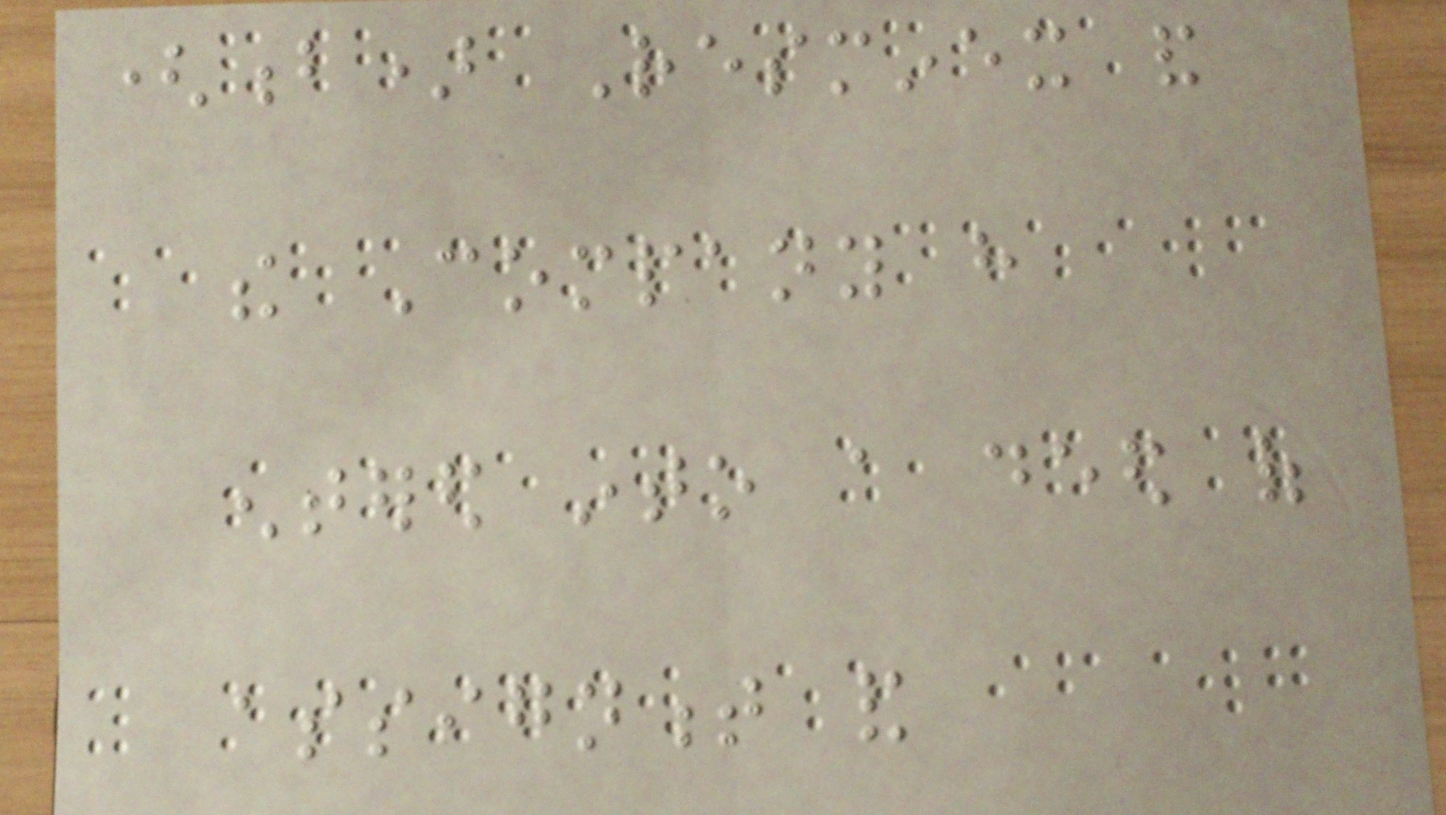(b) Resminex and
the Company have
entered into a deed of
assignment and
